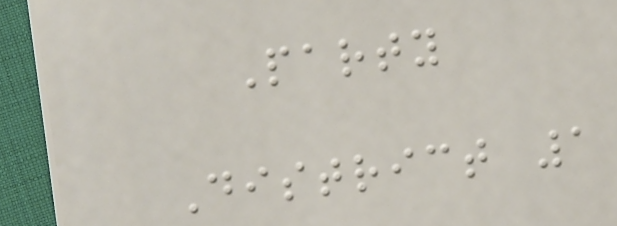Party
District 1
